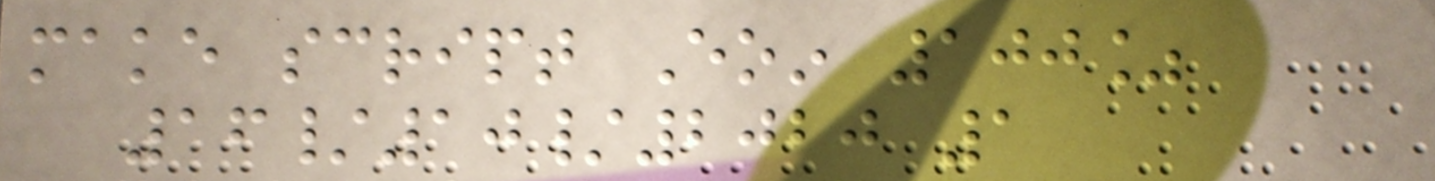make script Eoin 100%
16/10/2020 1
